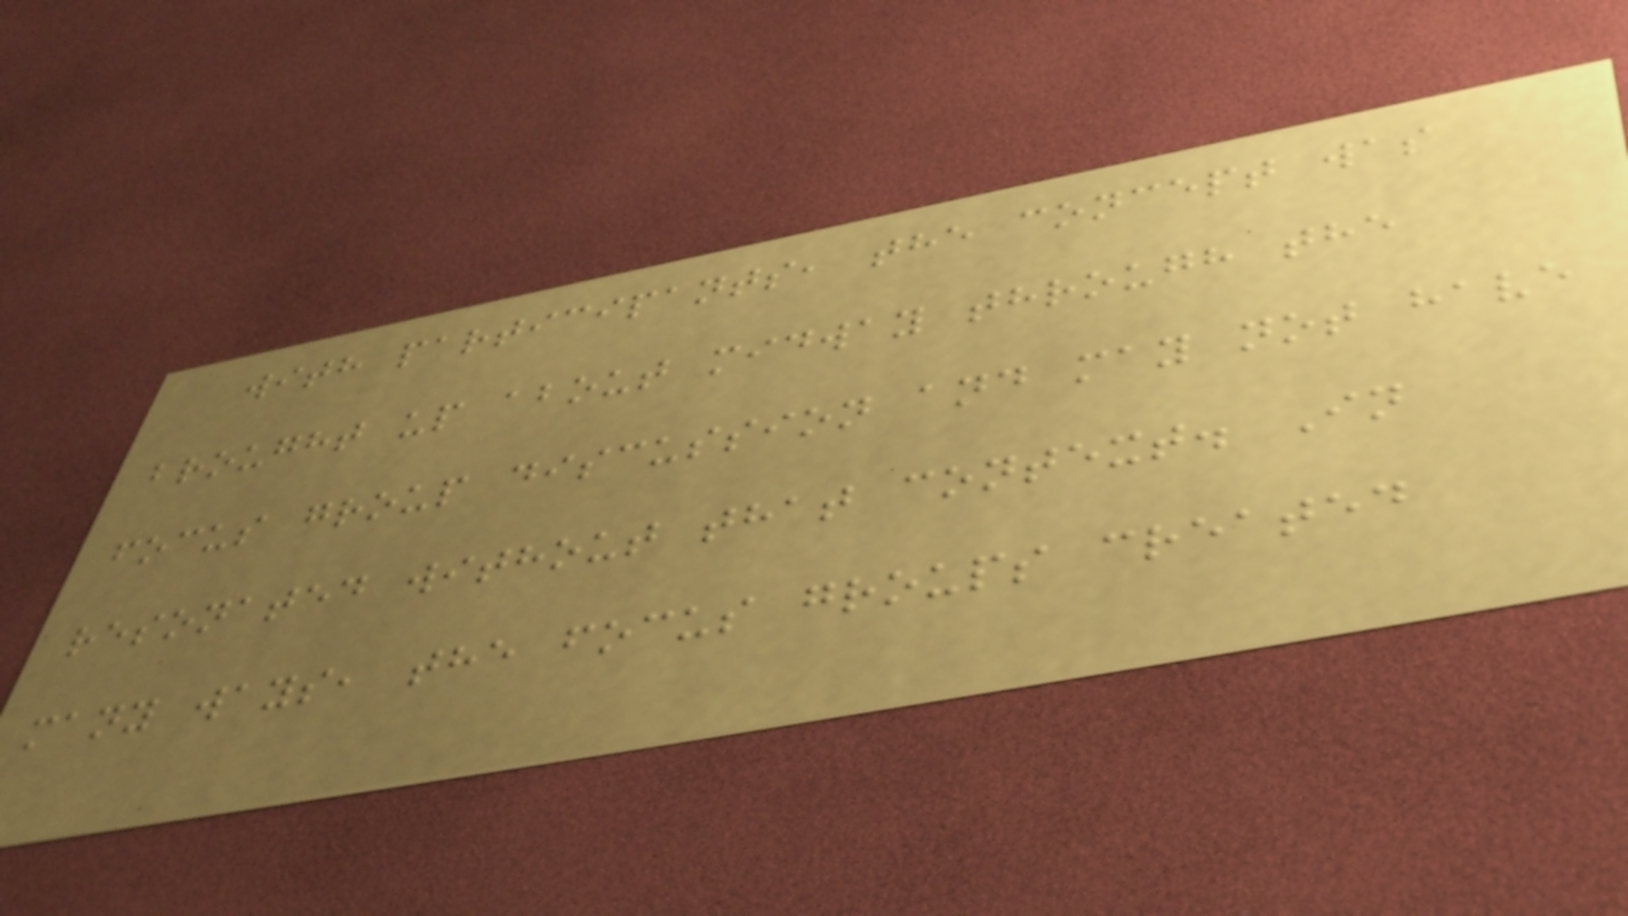with participants, the concept was
brought up about midway through the
focus group discussion and may not have
resonated without that context. In
many ways, the focus groups created
